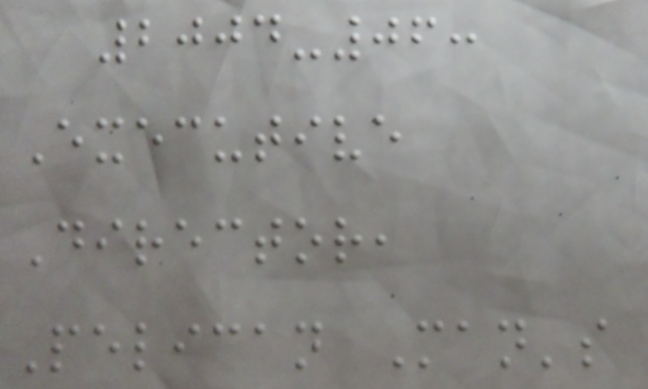2004-06:
Executive
Director,
Pelican Man's
